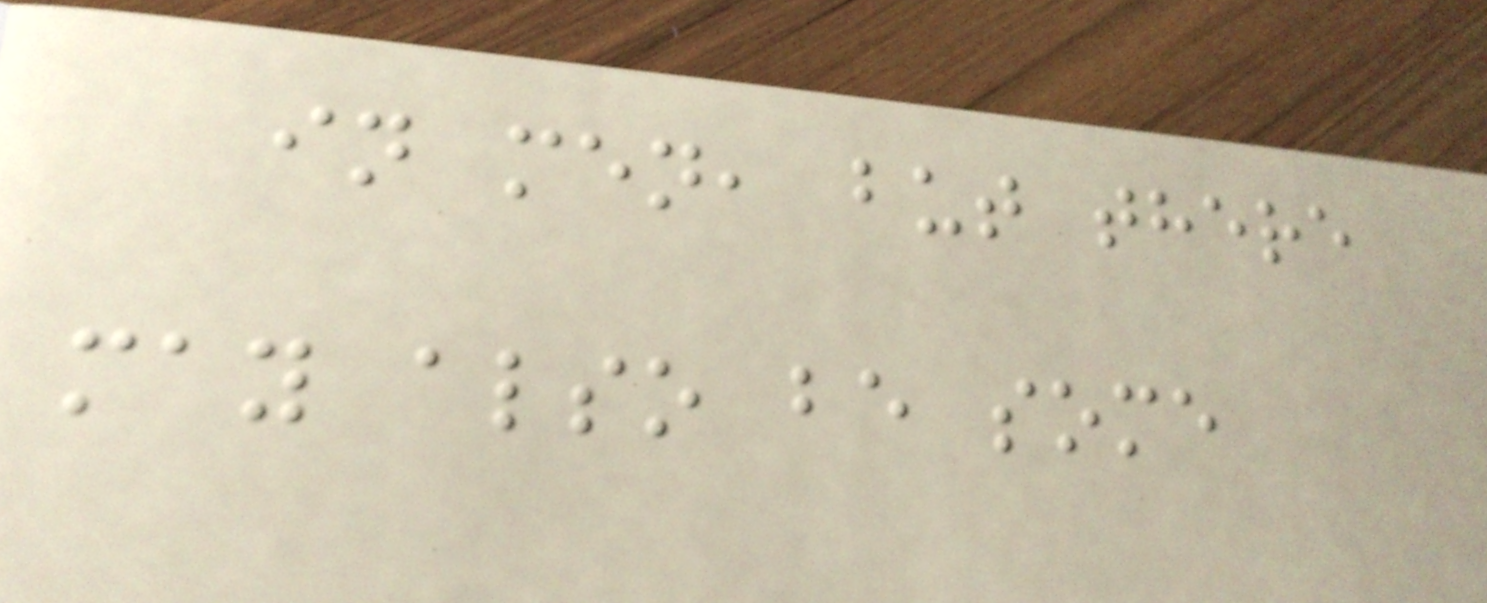in men, but there
may also be some
